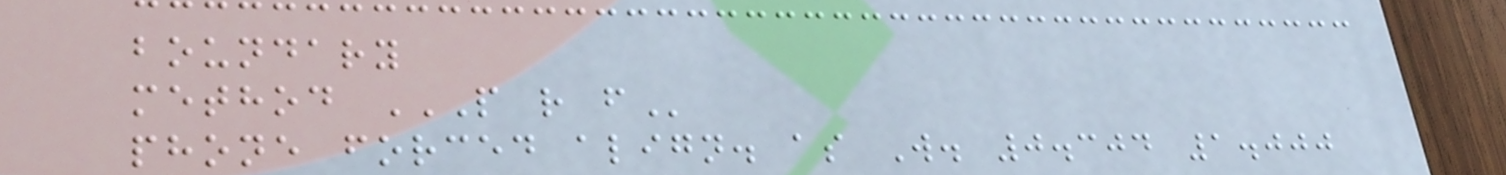boundary
method P R F
phone forced align. as W. 0.304 1.000
